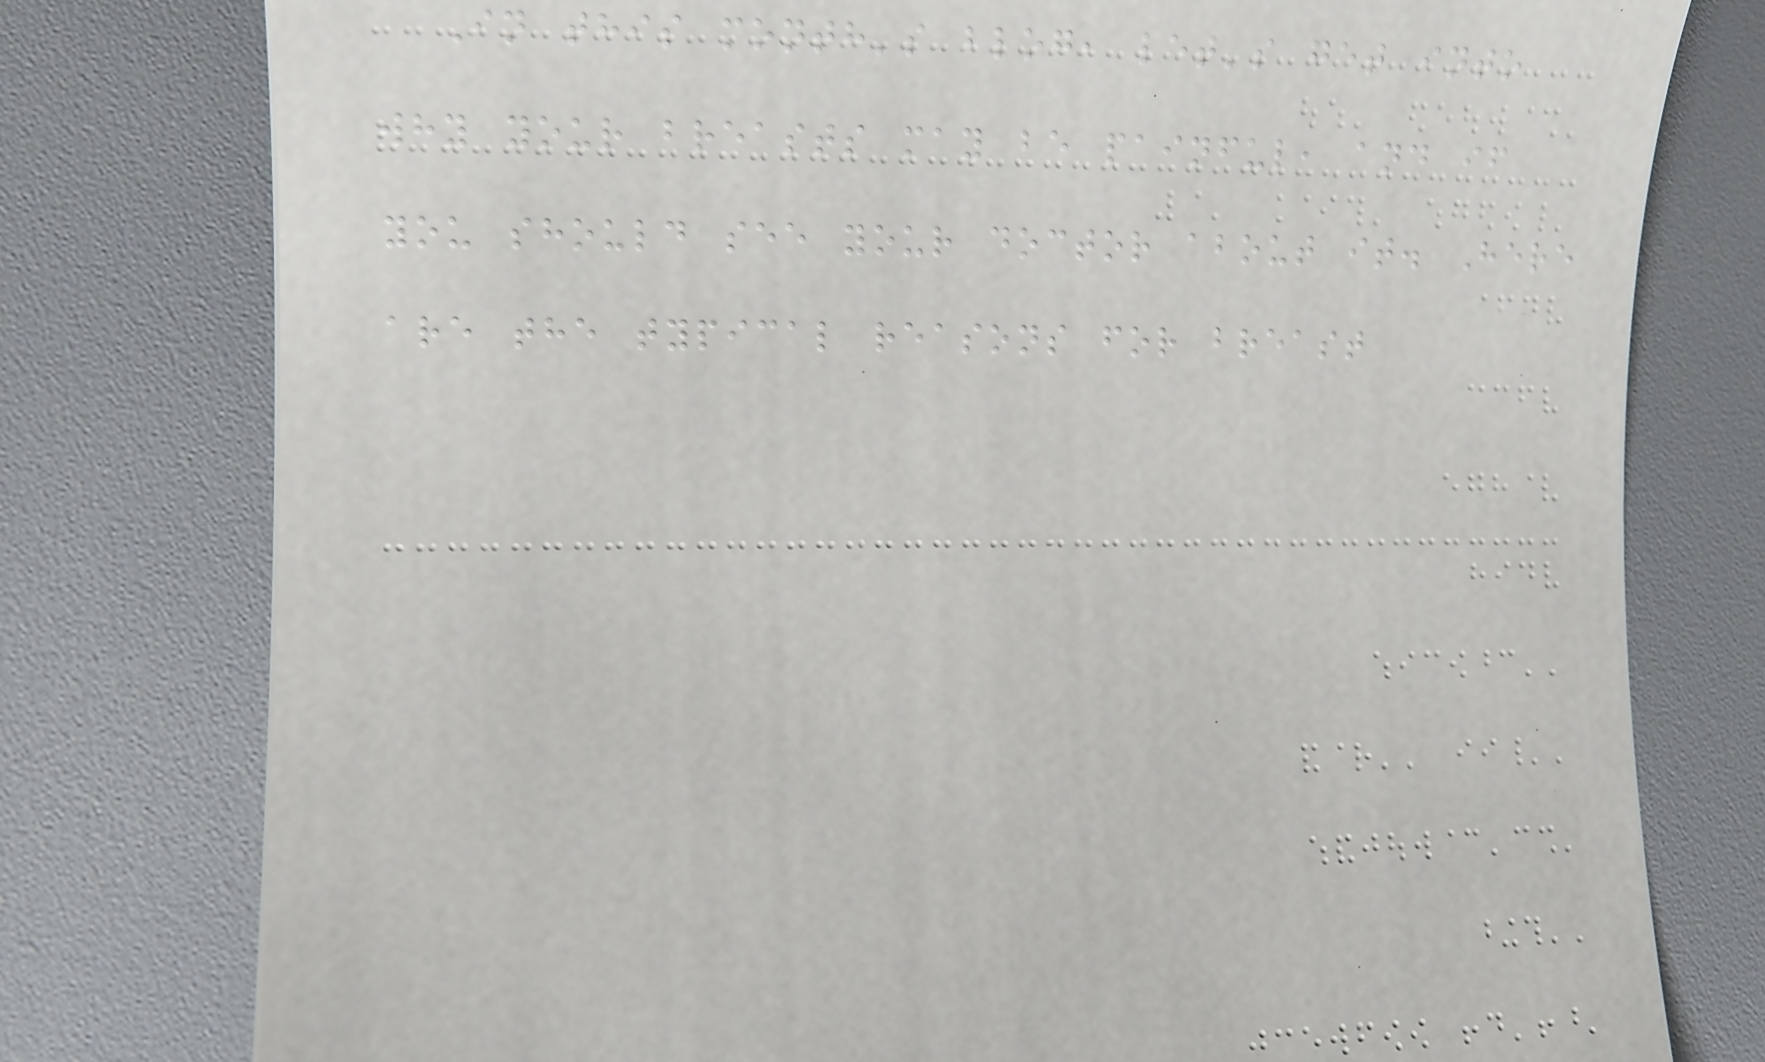In this month's blog, let's get into
why your breasts may be painful, and if
you should see your doctor about it. Here
are the typical reasons for breast
